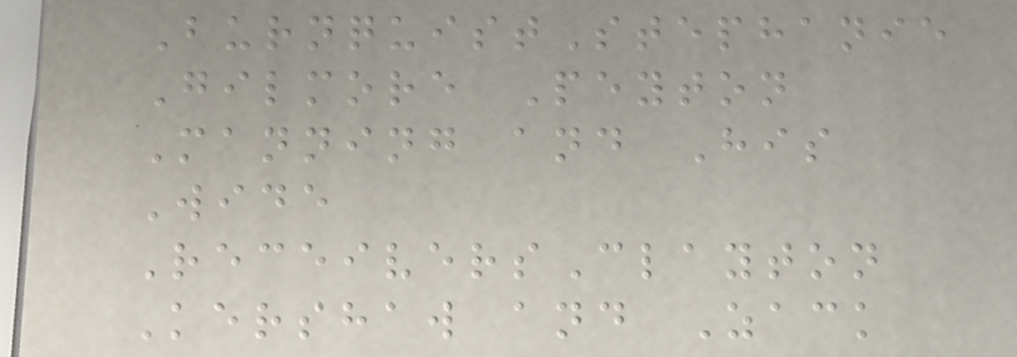BurnquistStephanie
Gilmore Peyton
Manning and His
Wide
ReceiversClayton
Kershaw and Zack
